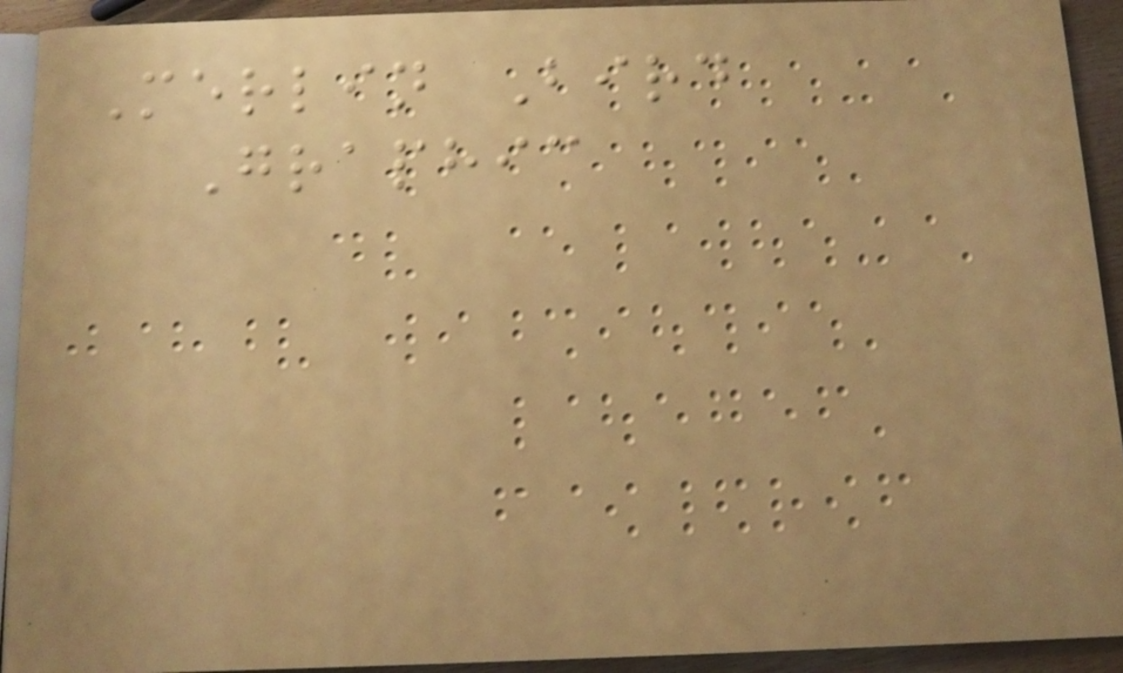Merlin Bird
Graphic
